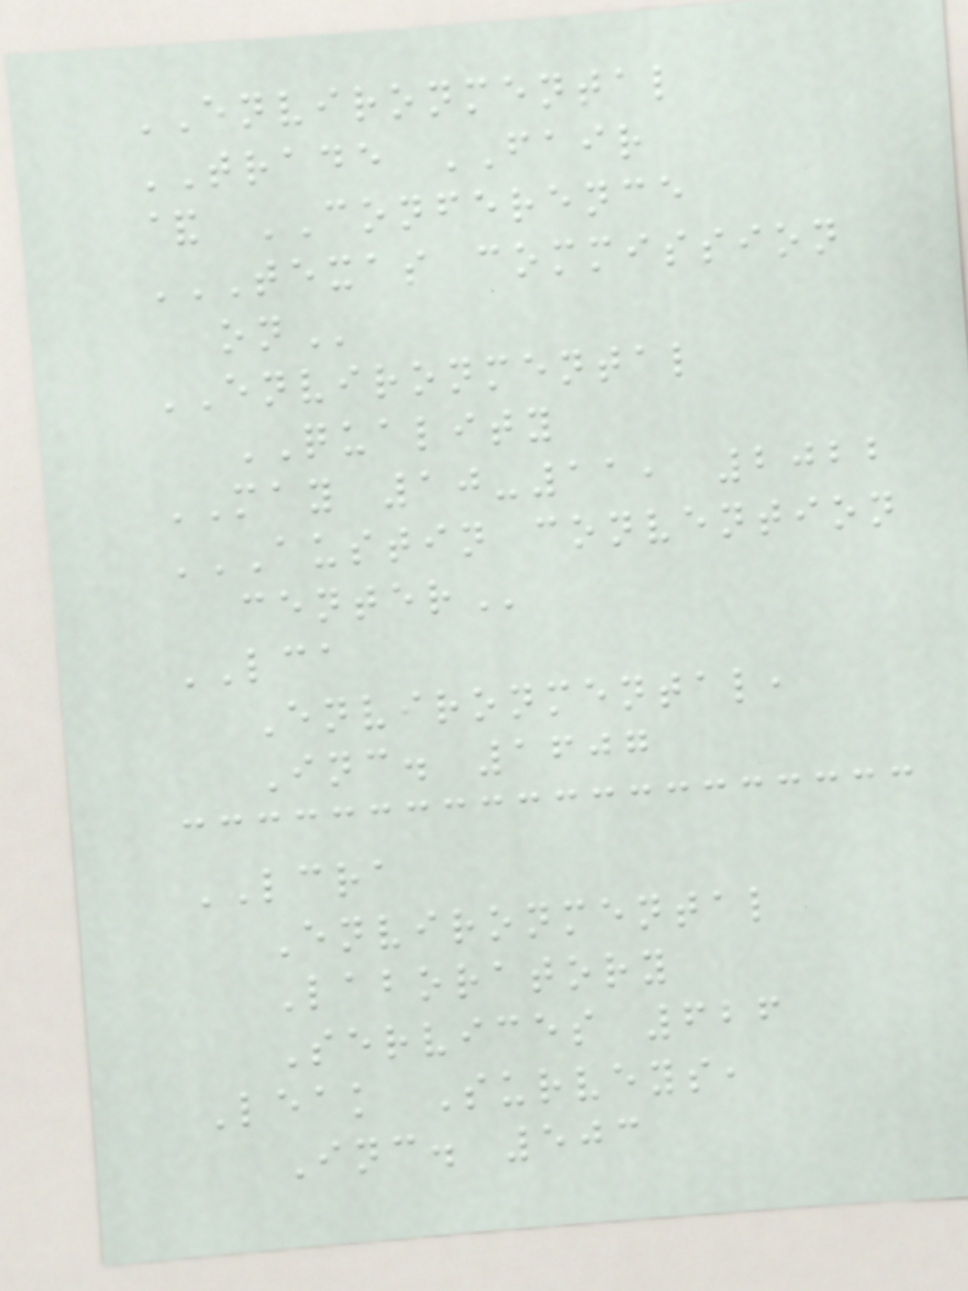ENVIRONMENTAL
TRADE FAIR
& CONFERENCE
TEXAS COMMISSION
ON
ENVIRONMENTAL
QUALITY
MAY 10-11, 2022
AUSTIN CONVENTION
CENTER
LCA
Environmental,
Inc. 1607
LCRA
Environmental
Laboratory
Services 626
Leak Surveys,
Inc. 503
